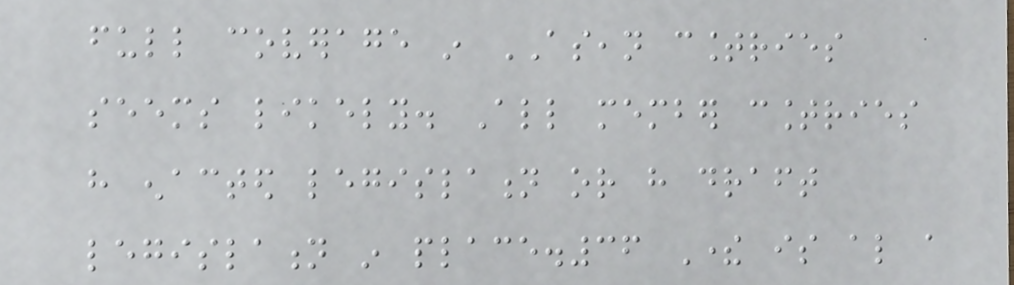full coverage in ASEAN countries
seems likely. All member countries
have enacted legislation or have draft
legislation in place.36 There is also a
